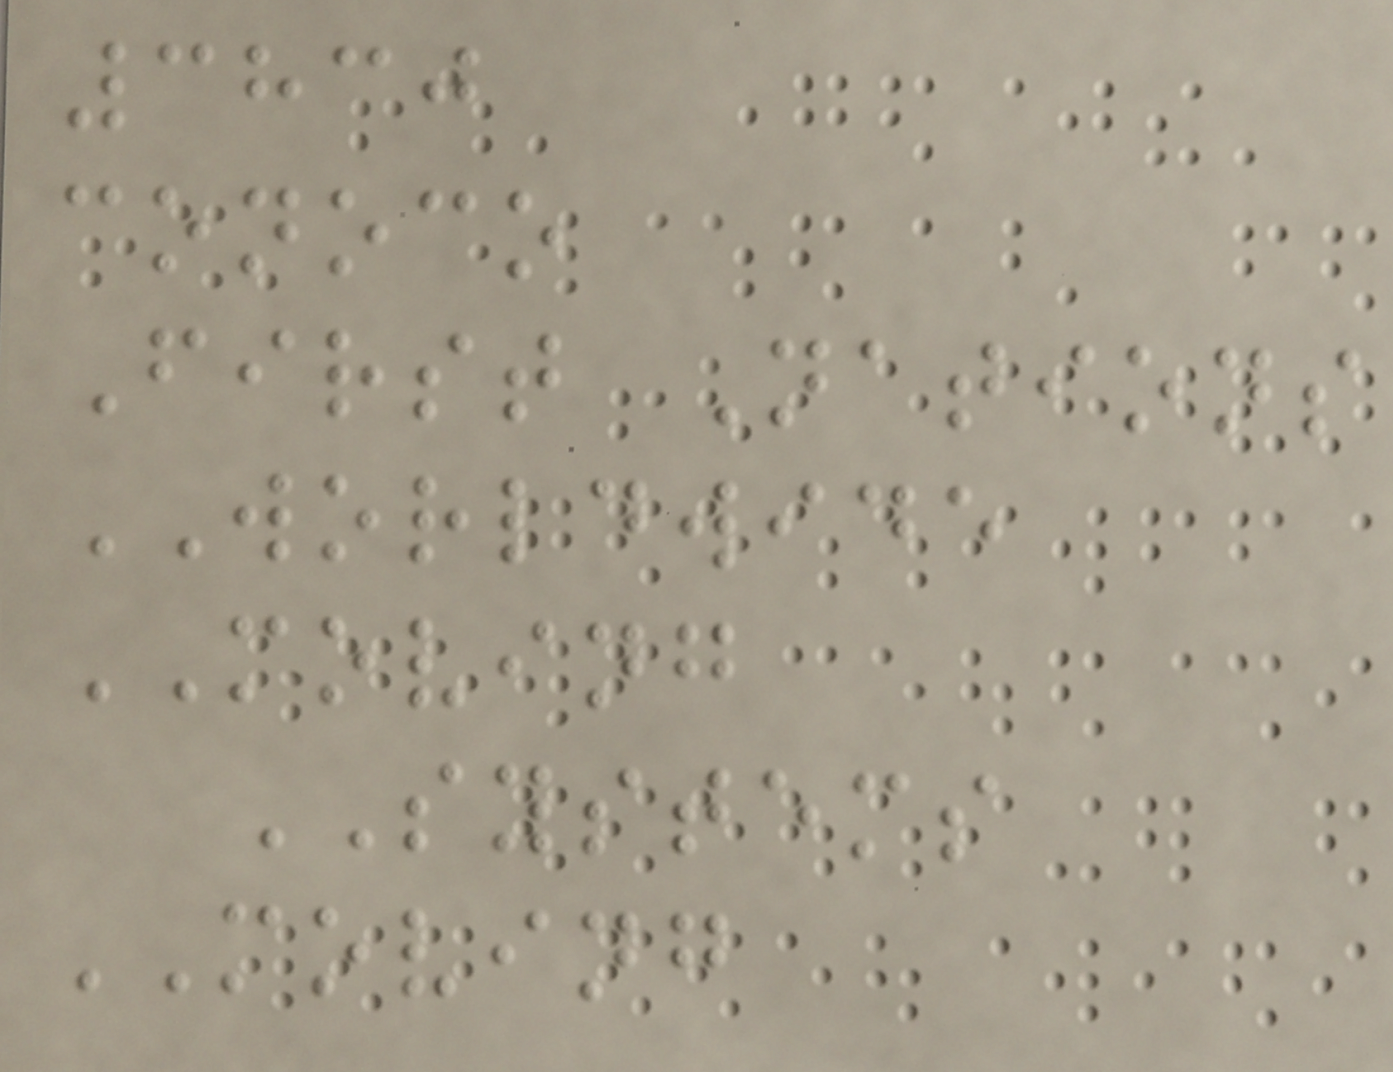3830
conoco
First Nations
WORLDWIDE
MOVING
SYSTEMS
MOVING
